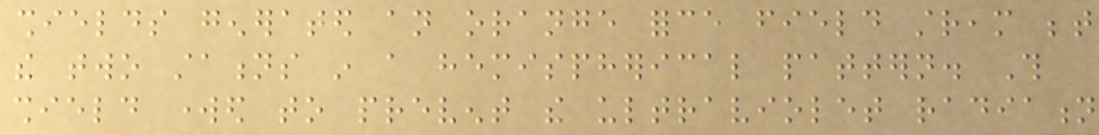shields generated an orange force field stream between
the two stations in a hemispherical pattern. This
shield worked to prevent the ultraviolet radiation
